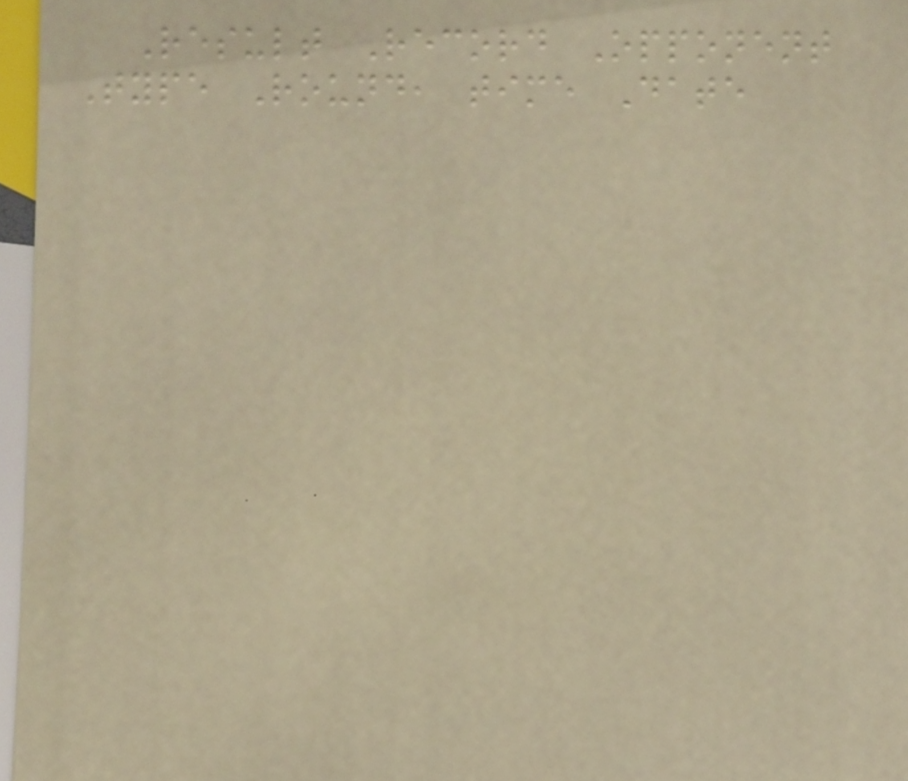Result Record Opponent
Type Round, time Date
